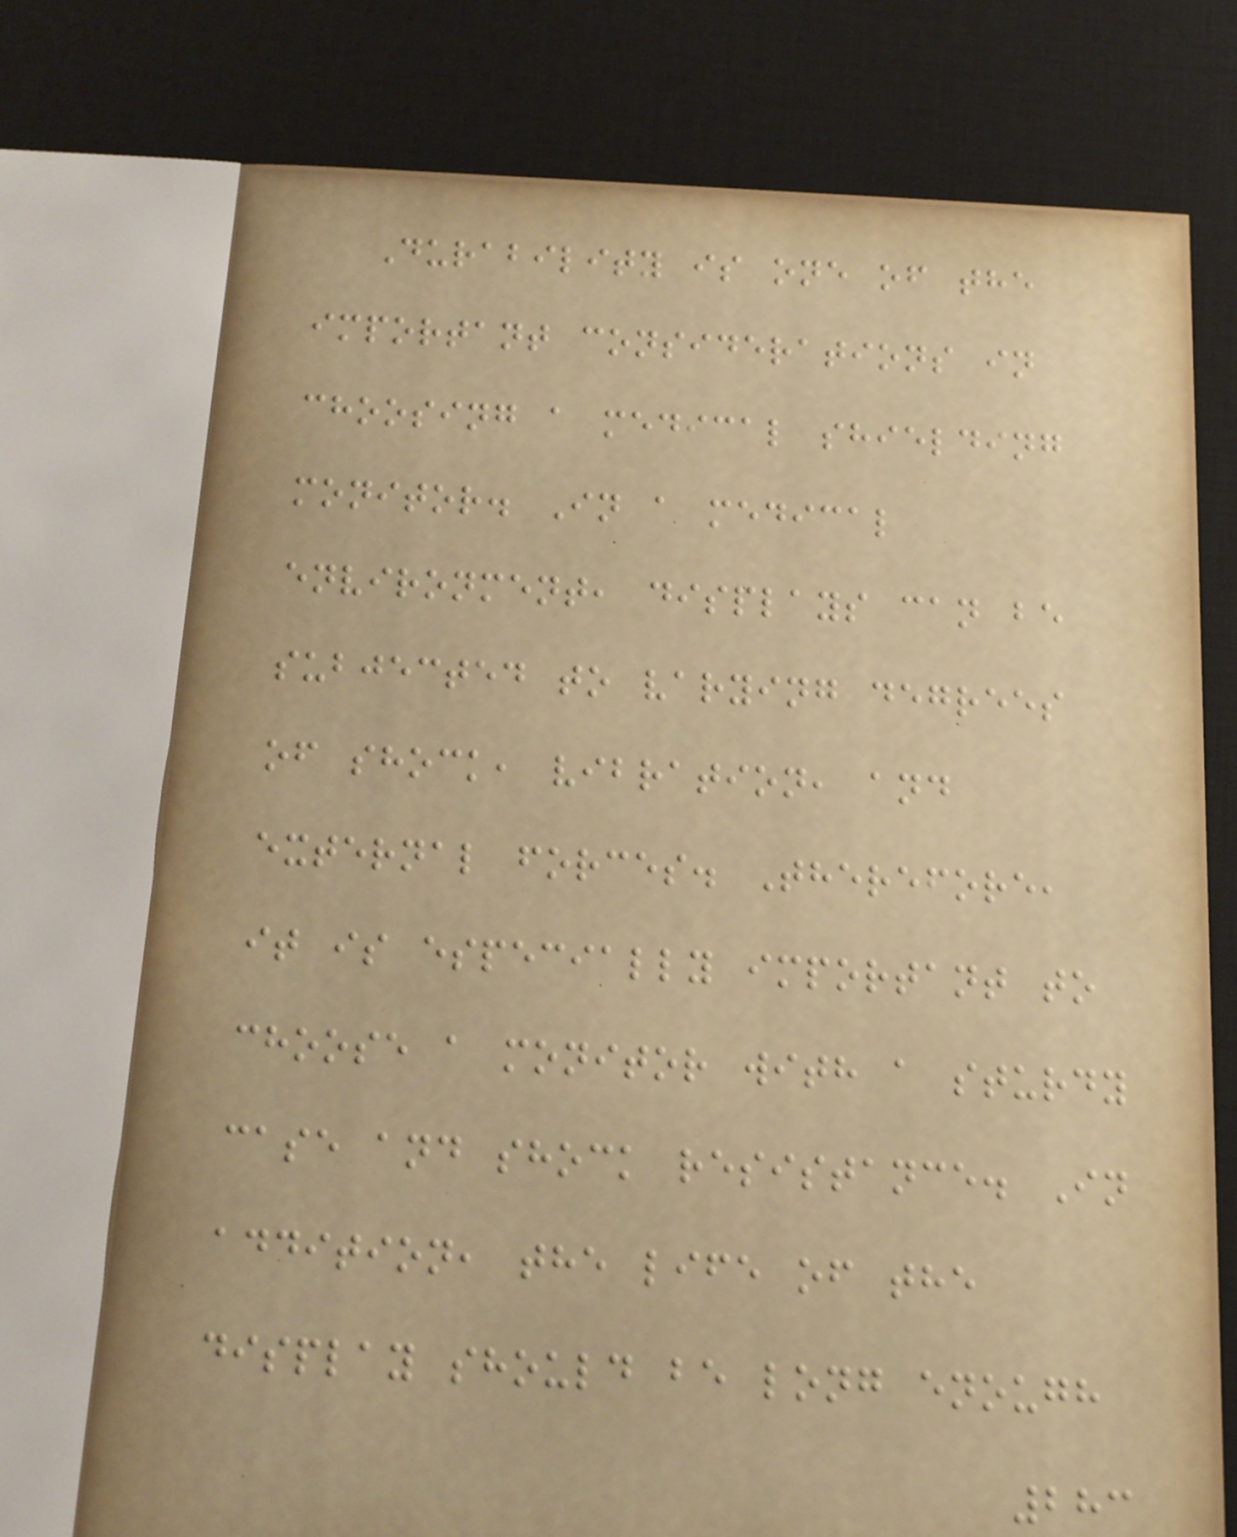Durability is one of the
important considerations in
choosing a medical shielding
monitor. In a medical
environment, displays can be
subjected to varying degrees
of shock, vibration, and
external forces. Therefore,
it is especially important to
choose a monitor with a sturdy
case and shock resistance. In
addition, the life of the
display should be long enough
283
